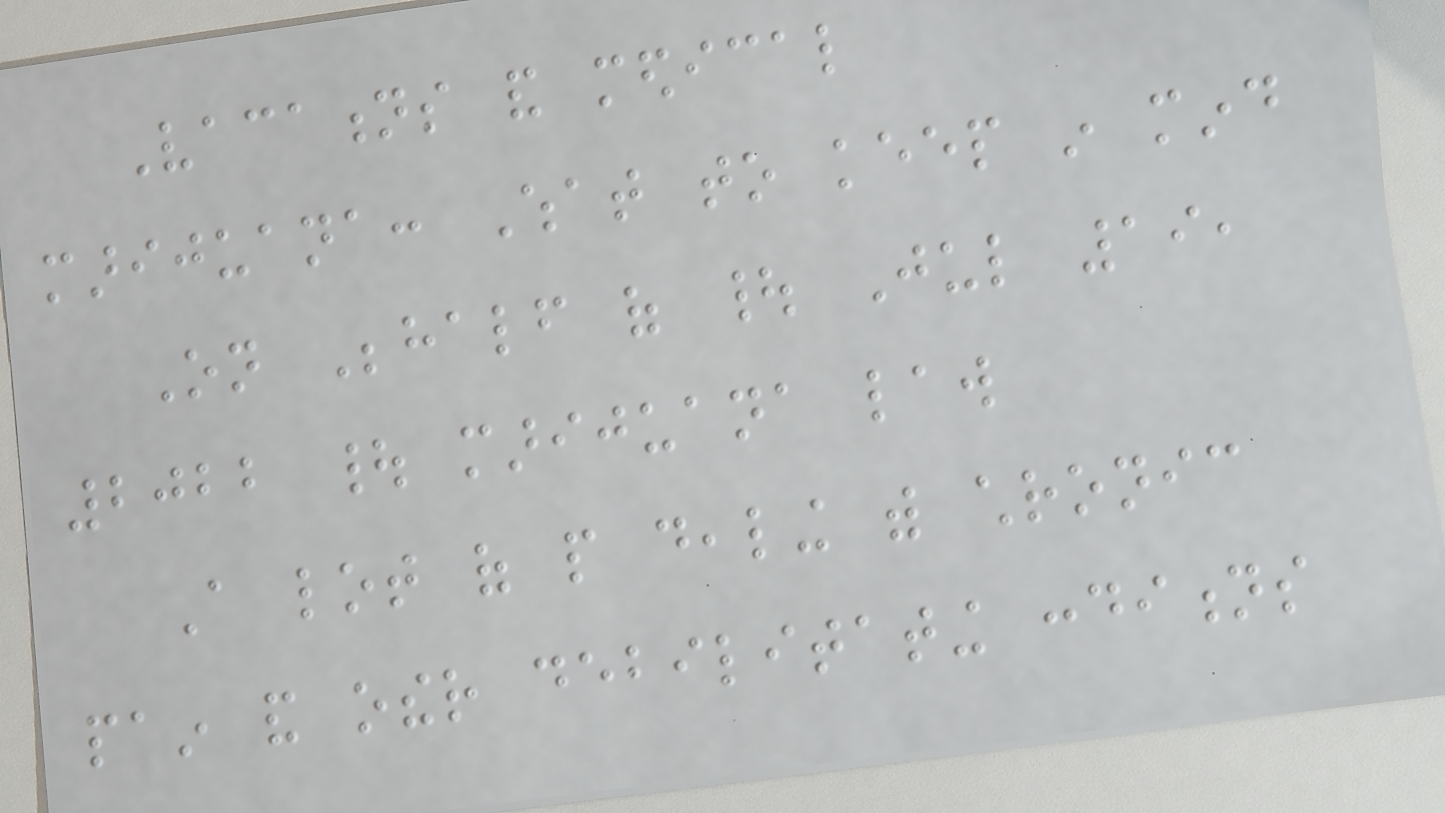Vacations and medical
marijuana: What to keep in mind
On Behalf of | Jul 19,
2022 | marijuana law
A lot of people dealing with chronic
pain and other debilitating conditions
